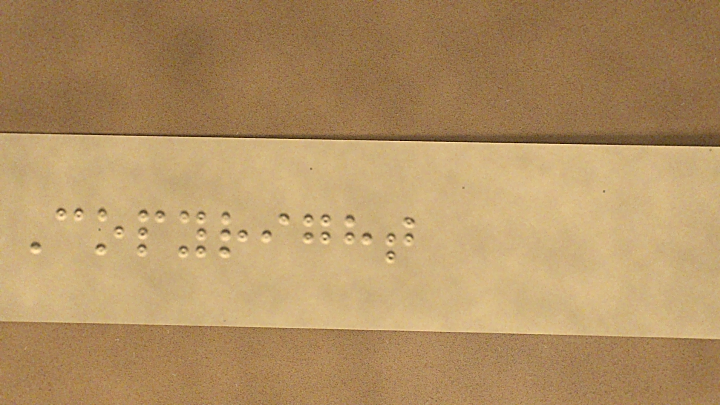Copyright
